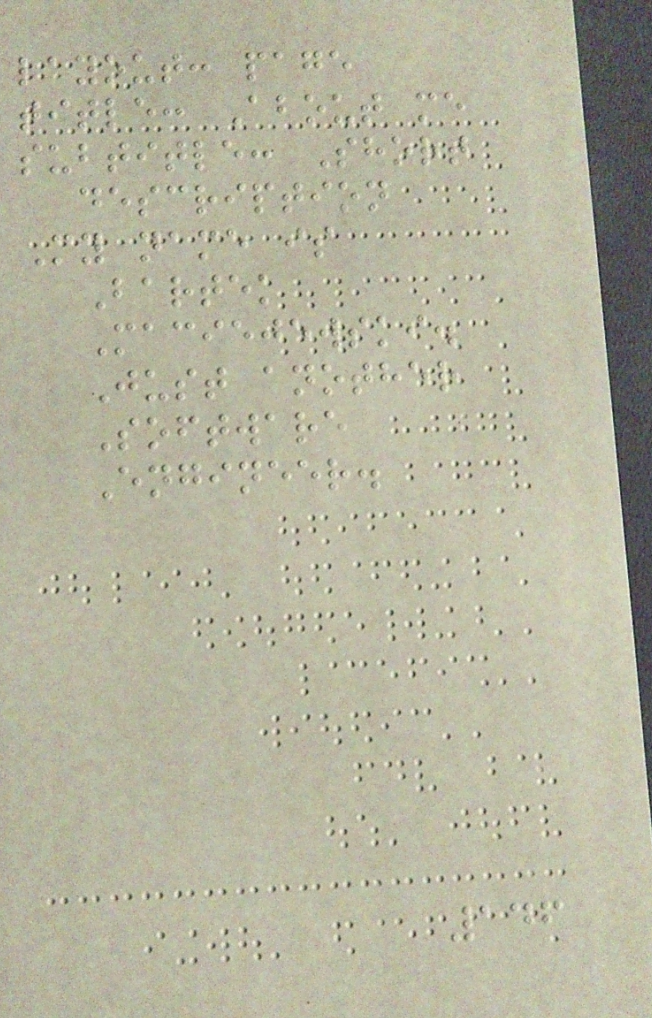layout: page
title: About me
subtitle: Short
description
My name is
Bartek
Maciejewski.
Just another
Software
Engineer.
146
